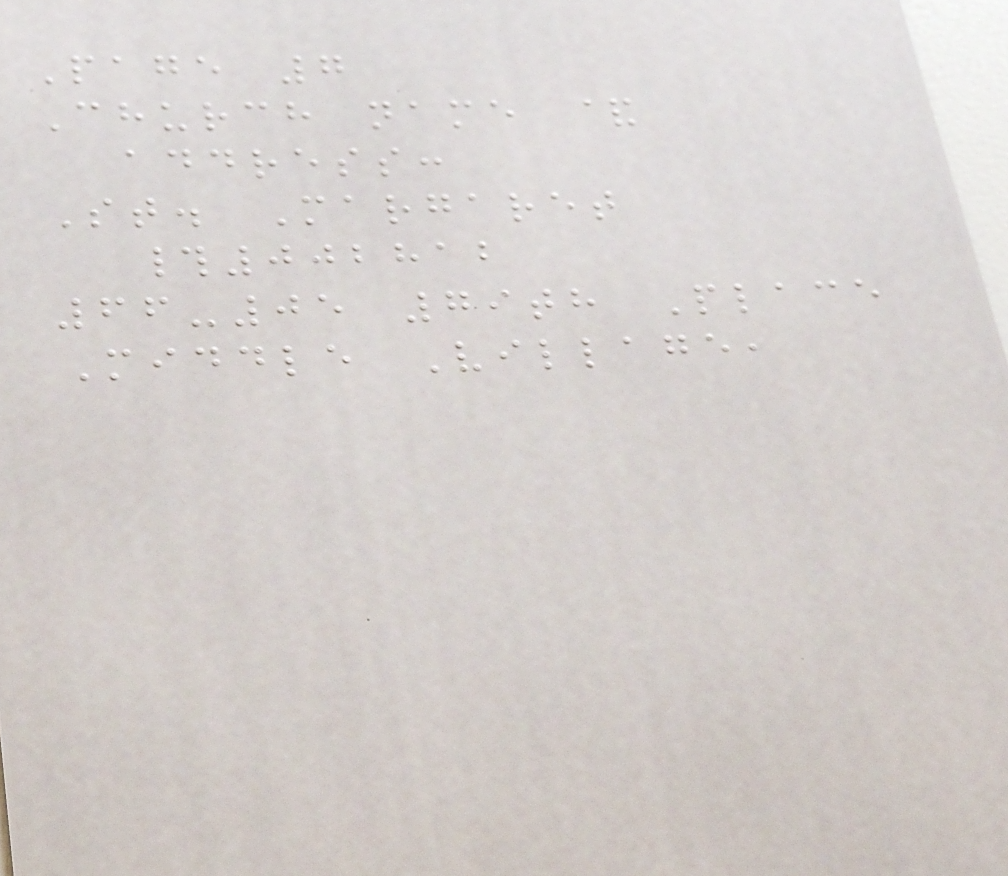Page 7
Church name &
address:
St. Margaret
#002812
66-05 79th Place
Middle Village,
